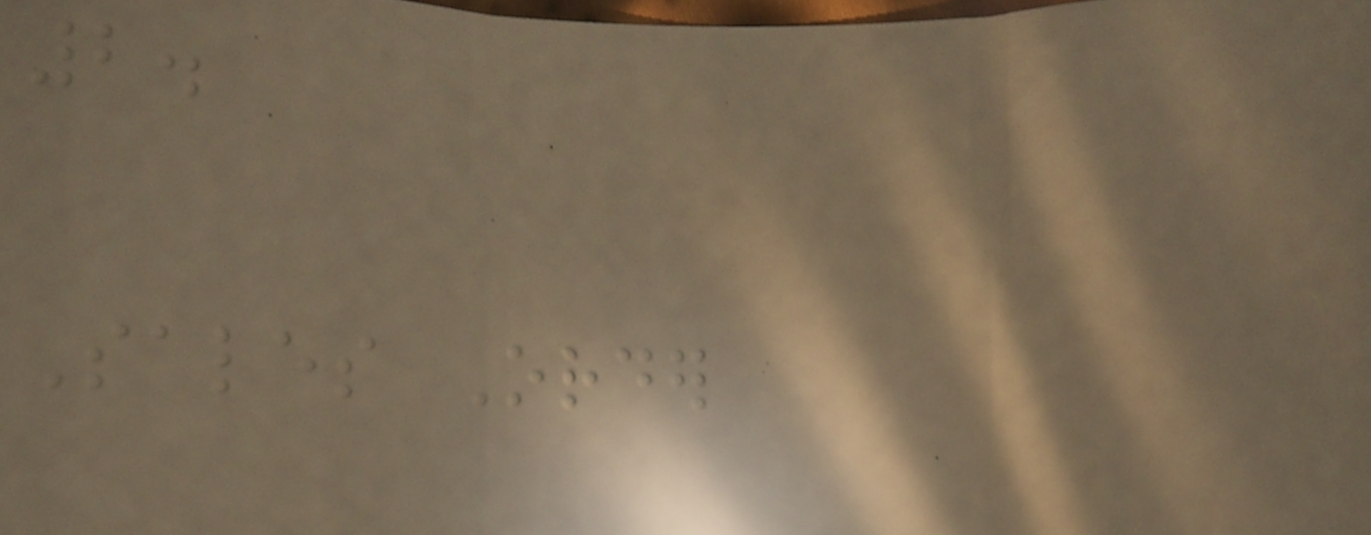2.
Sales Order
